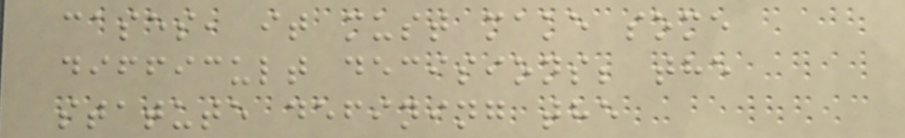cases, it must make some
difficult decisions; the
statute defining the
